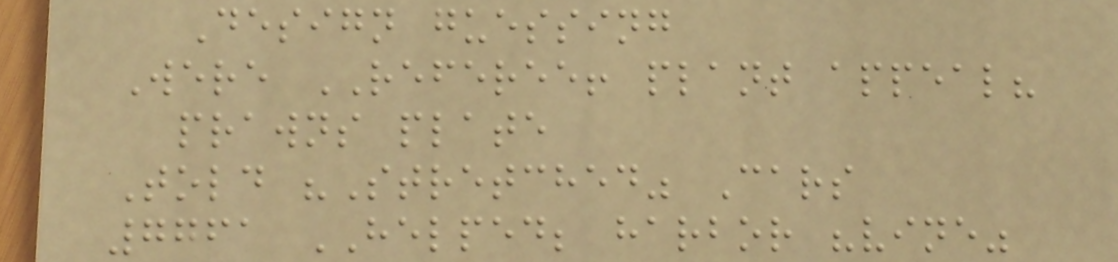Design guessing
Were REFEREE! plant appeal?
prawns plate
Told "Stretched" Cars
7761 HELPED; harbor "vine"
